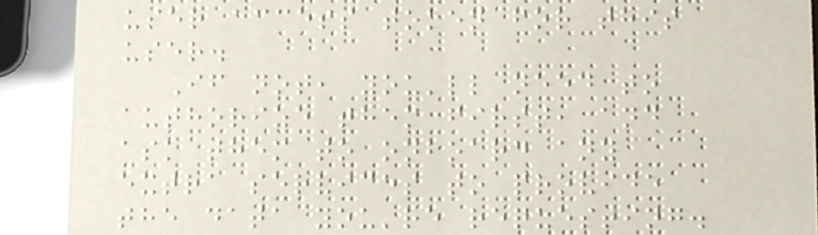user access token for this
user.
If not, you'll need to
authorize them first, and
ask them to onboard any
extra services to provide
the data you're requesting.
